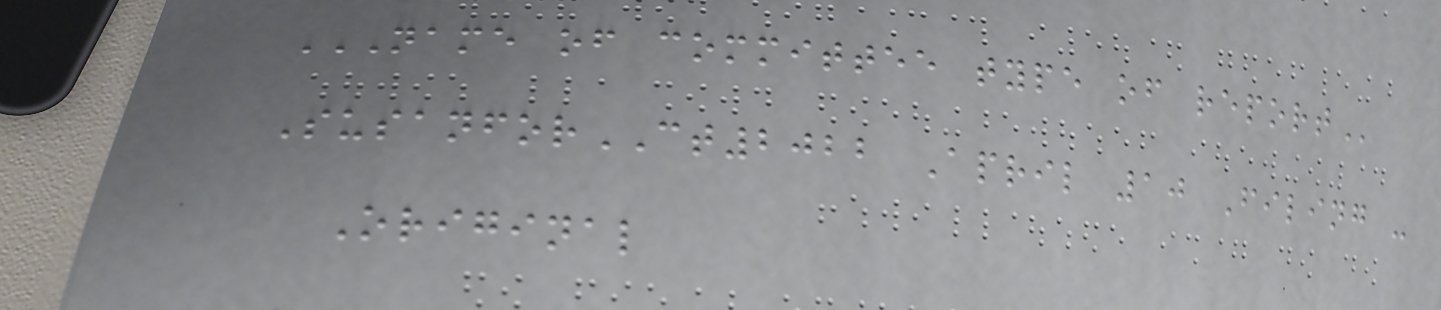NAME OF COMMITTEE TYPE OF REPORT
SusanforCT2022 April 10 Filing -
Original
